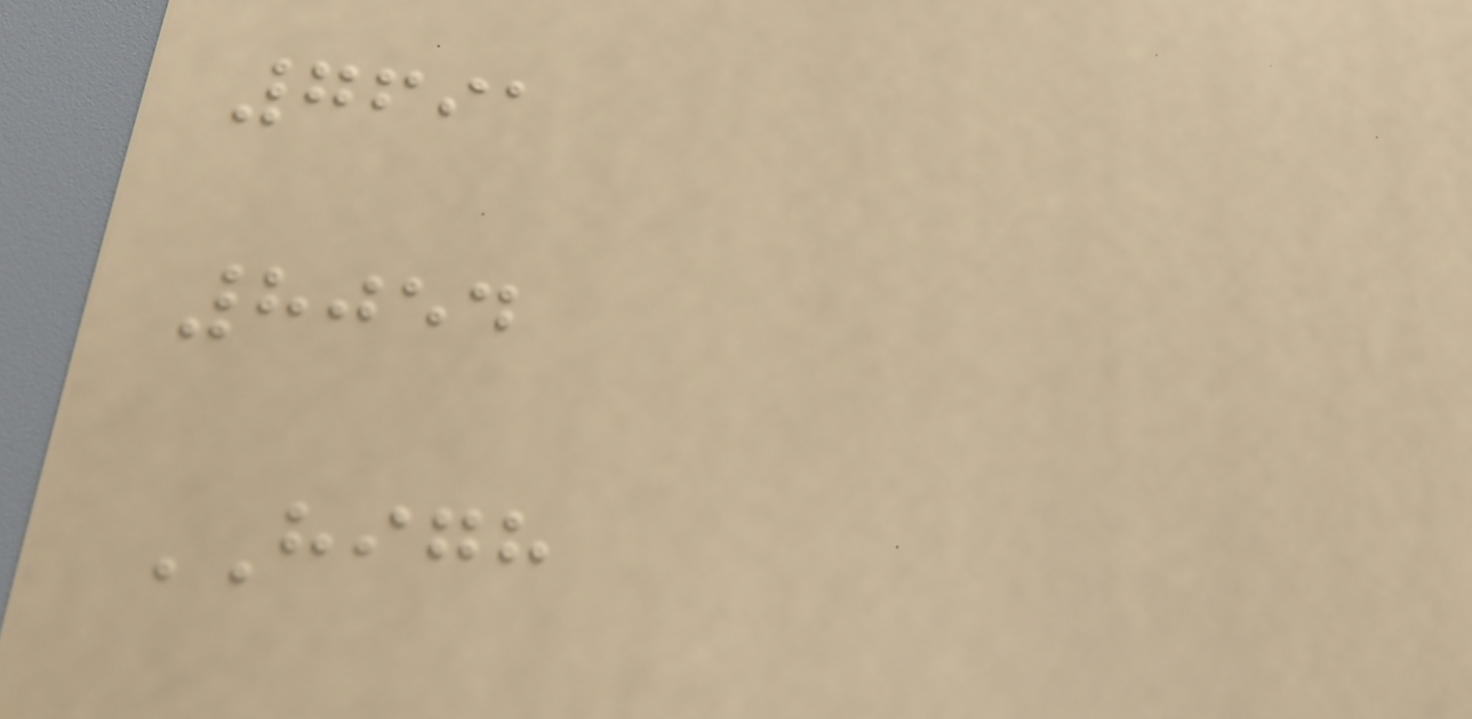7691
8054
HIGH
